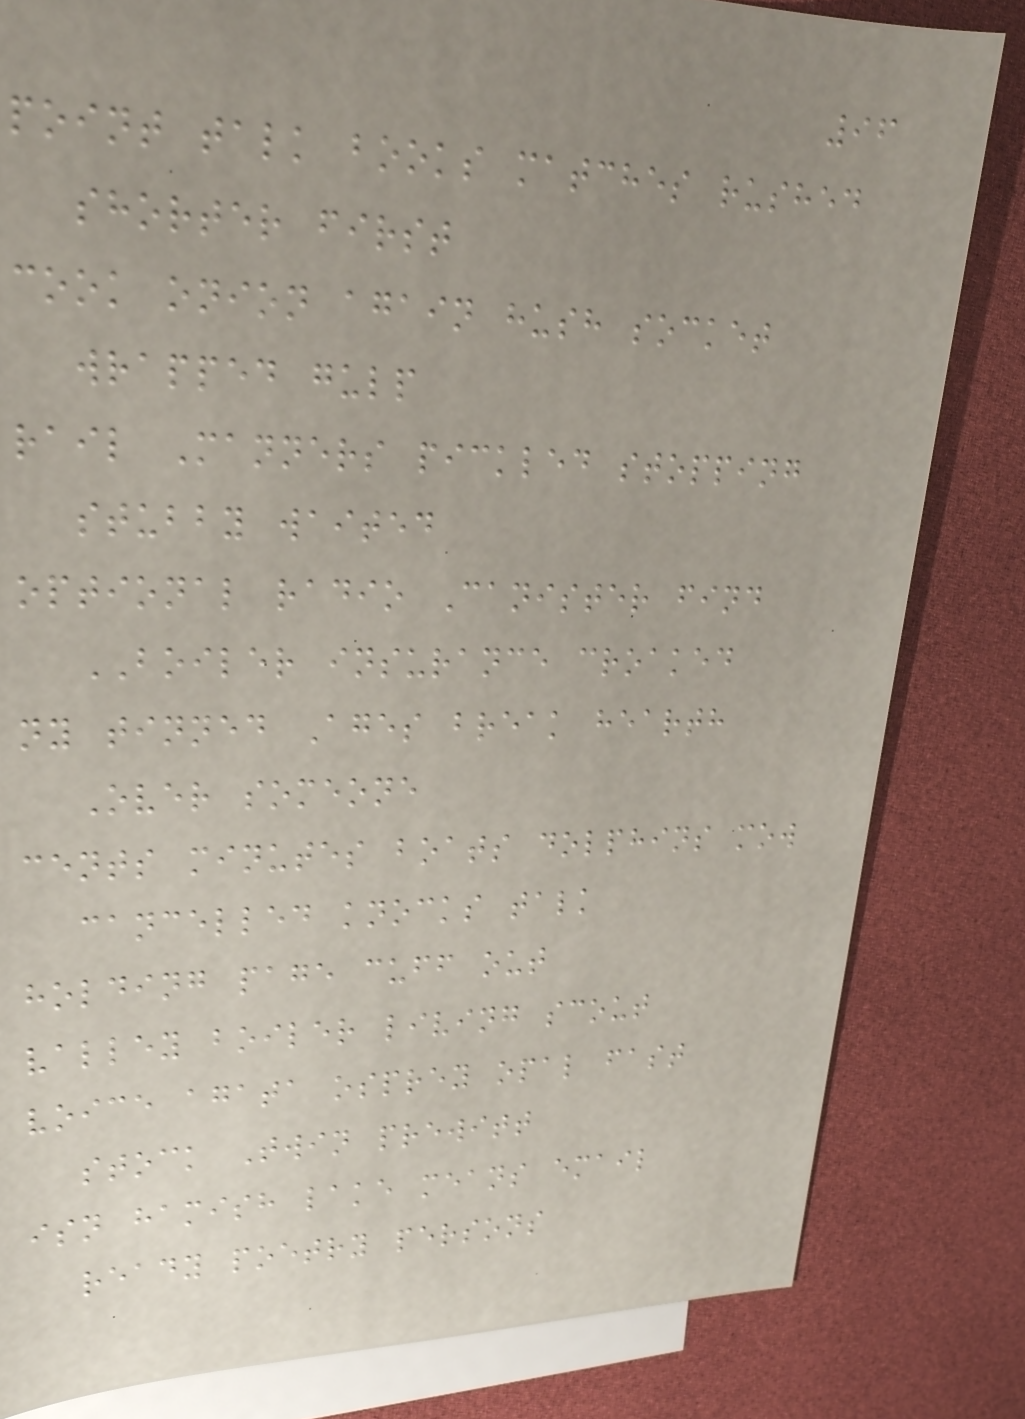96
point talk books matches rushed
shorter first
cook onion again hush socket
wrapped gulp
rail Manners pickled stopping
stubby waited
optional radio Canister find
BOILER insurance croaked
ny tinned Ages break hearth
Over someone
cents minutes boats dolphins mow
cancelled knocks talk
holding page cuff out
valley boiler living scout
voice agata osprey opal fast
stock Twin prewitt
isn hamish lake means email
ready poetry persons
